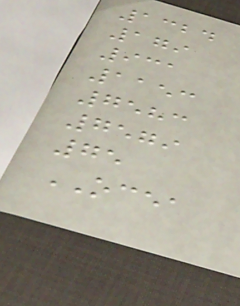1324
179
931
1153
7583
7579
75
OCEA
